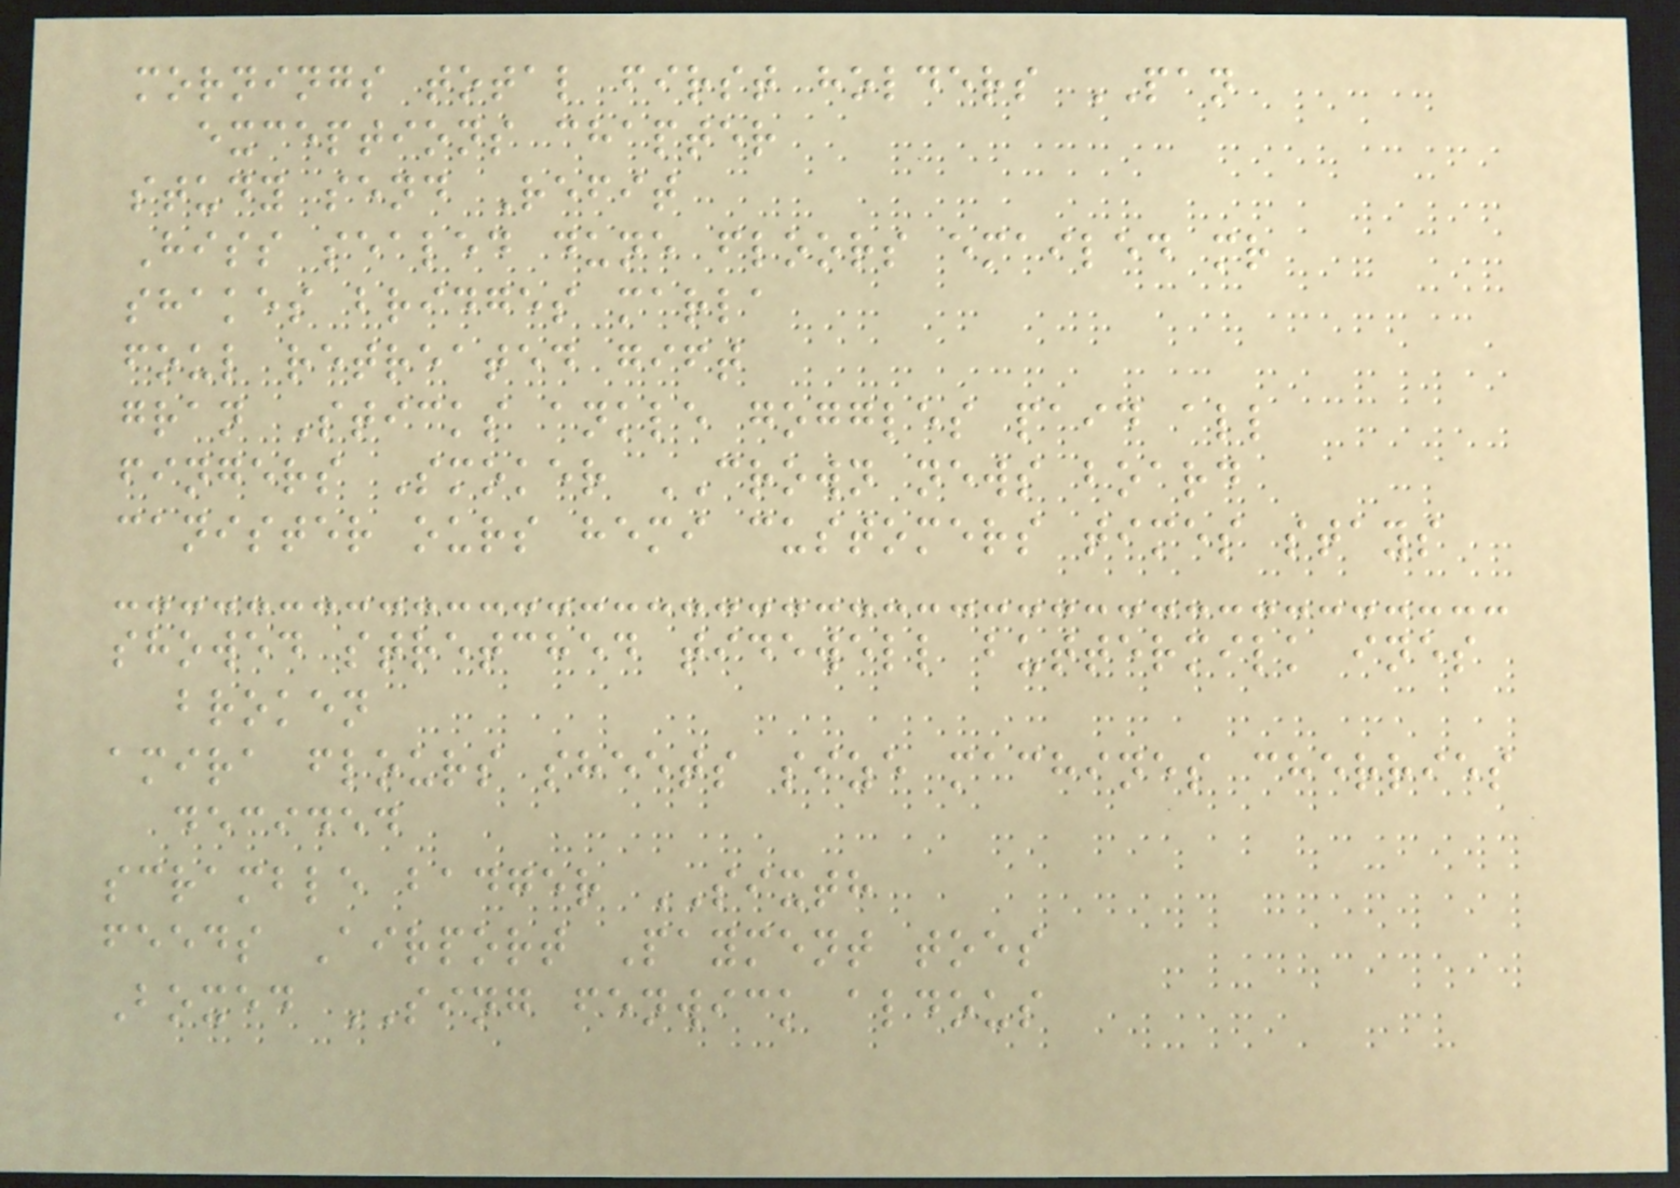mornings total first holders PAN
exceptions chapter
study send Refit
Hiss sealed dune floors emailed mr
shakes bridges marla
foul retreated gift
gran Sticks ankle goggles paid all
fingers Smoker CROWN news board
canister ours hemi customers times stays
showed stretched tidewell buttermilk ines
broken
amira flours sheets size machines cherries
decided
scramble badger SIXTH
feeds Airport Payment toes
Boxed SING fenwick aldous
